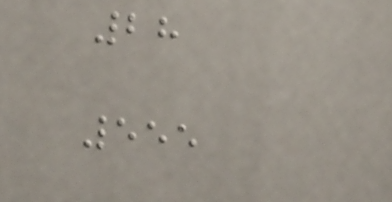28
555
